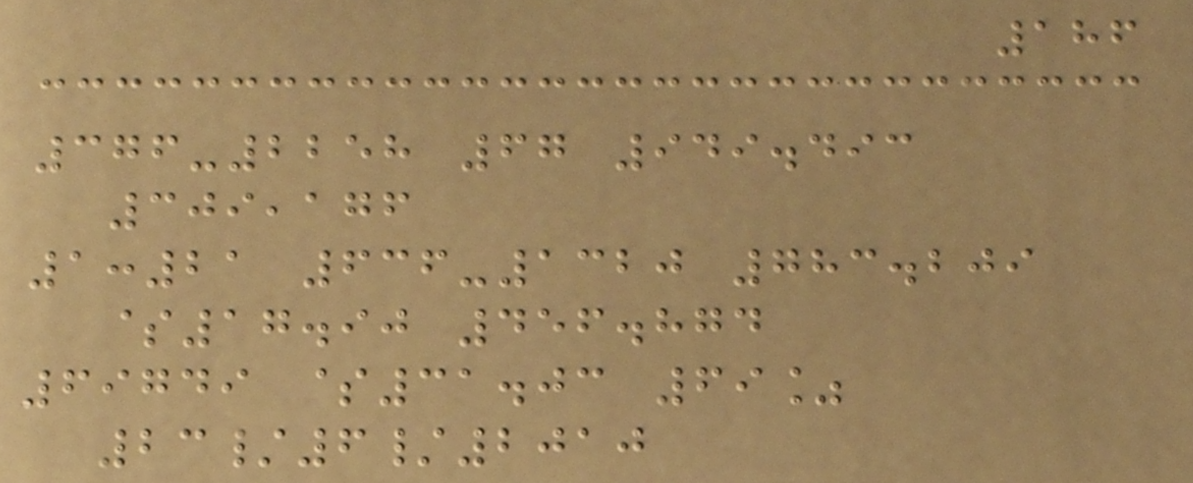186
376-2258 67 949.493
309,176
1:21 636-1320 783.209
$17.90 456.874
69749 $31.03 69%
23/6/2010
